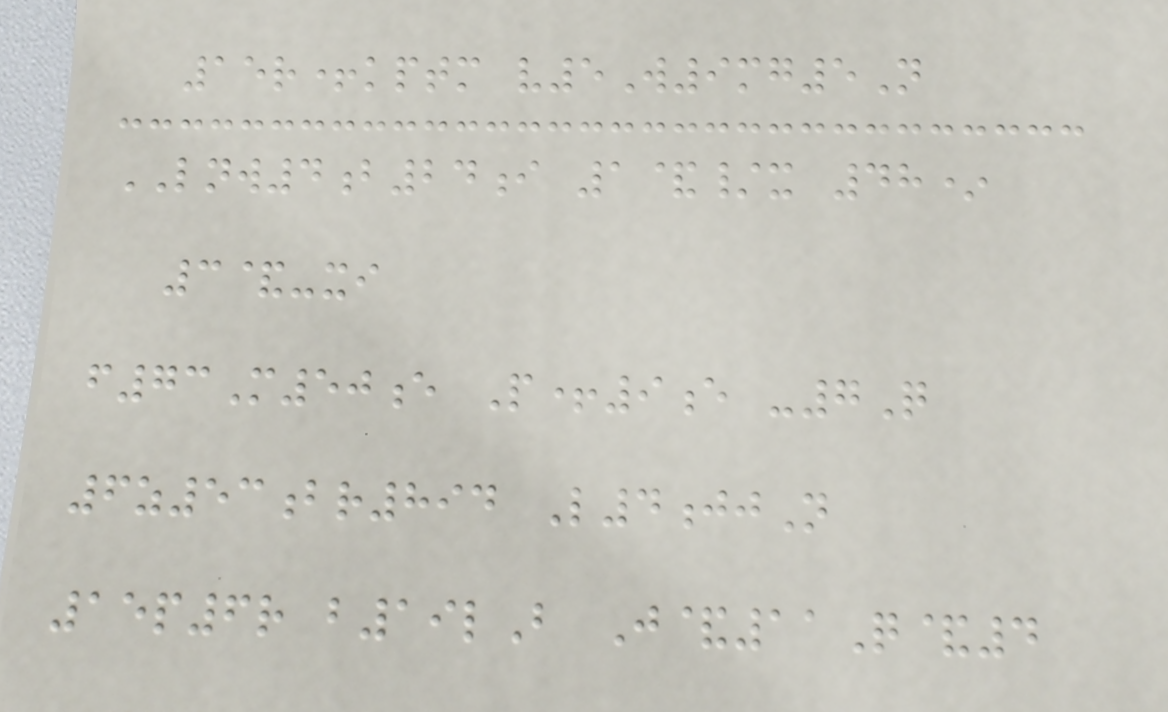15r+kptm v5W9mg5N
LNW4b24i 1&/x 48*
3&-xi
f73M50e P+9e -7Q
6z53br894 L4jjN
15p6r b19lB J&11Q&4
